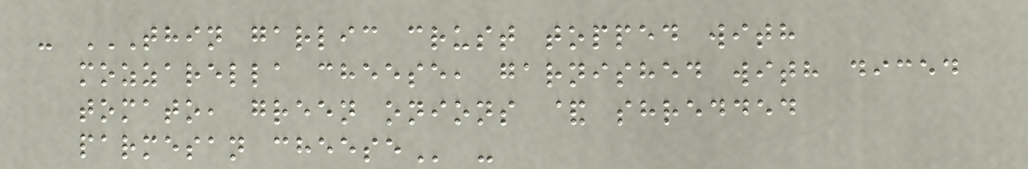- THIN GARLIC CRUST TOPPED WITH
MOZZARELLA CHEESE, GARNISHED WITH DICED
TOMATO, GREEN ONIONS & SHREDDED
PARMESAN CHEESE -
